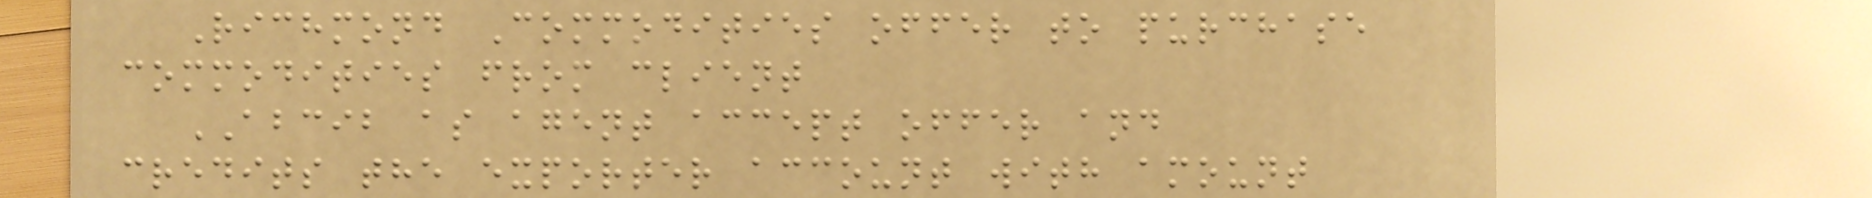Richmond Commodities offer to purchase
commodities from client
ABCIB as agent accept offer and
credits the exporter account with amount
